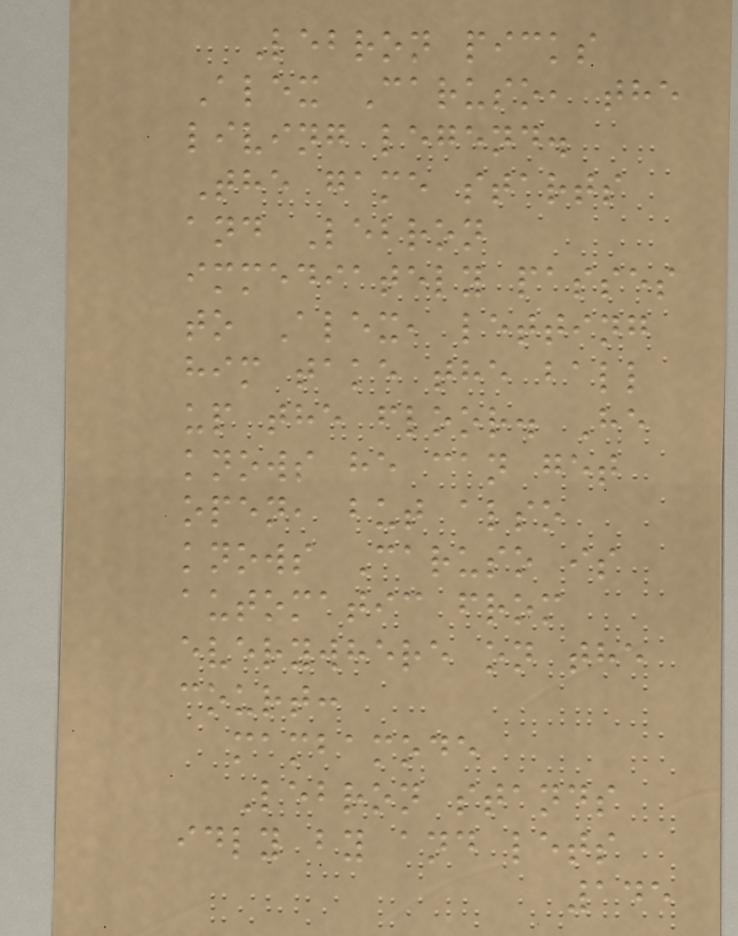Lebron picks
Alex Caruso, the
living legend.
The game starts
and Lebron
immediately passes
to Alex, letting
him take the ball
up the floor. He
knows he can get
open, but also
knows Caruso is
automatic from
everywhere on the
court:
mambamode
Lebron stands
idly by and lets
145
